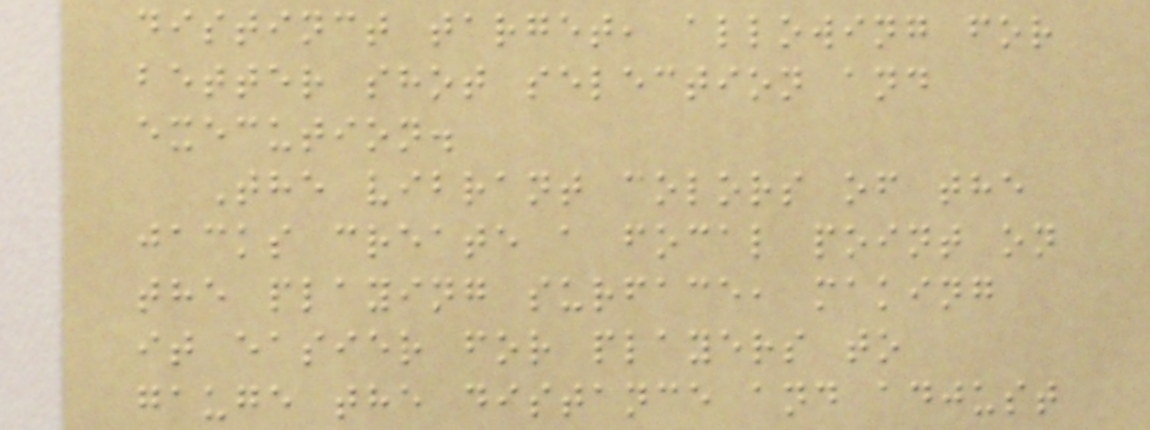distinct target, allowing for
better shot selection and
execution.
The vibrant colors of the
jacks create a focal point on
the playing surface, making
it easier for players to
gauge the distance and adjust
